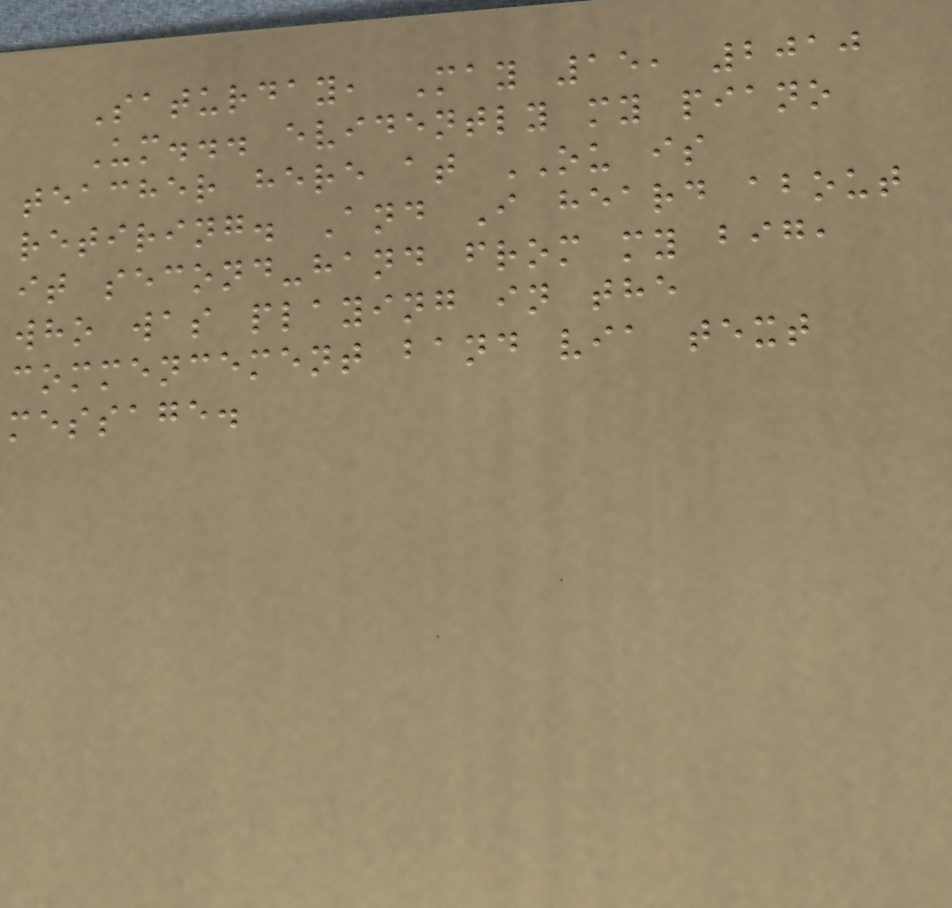Saturday, May 15, 2010
Um... evidently my piano
teacher here at OU is
retiring. And I heard about
it second-hand from my big,
who was playing in the
commencement band via text
message.
